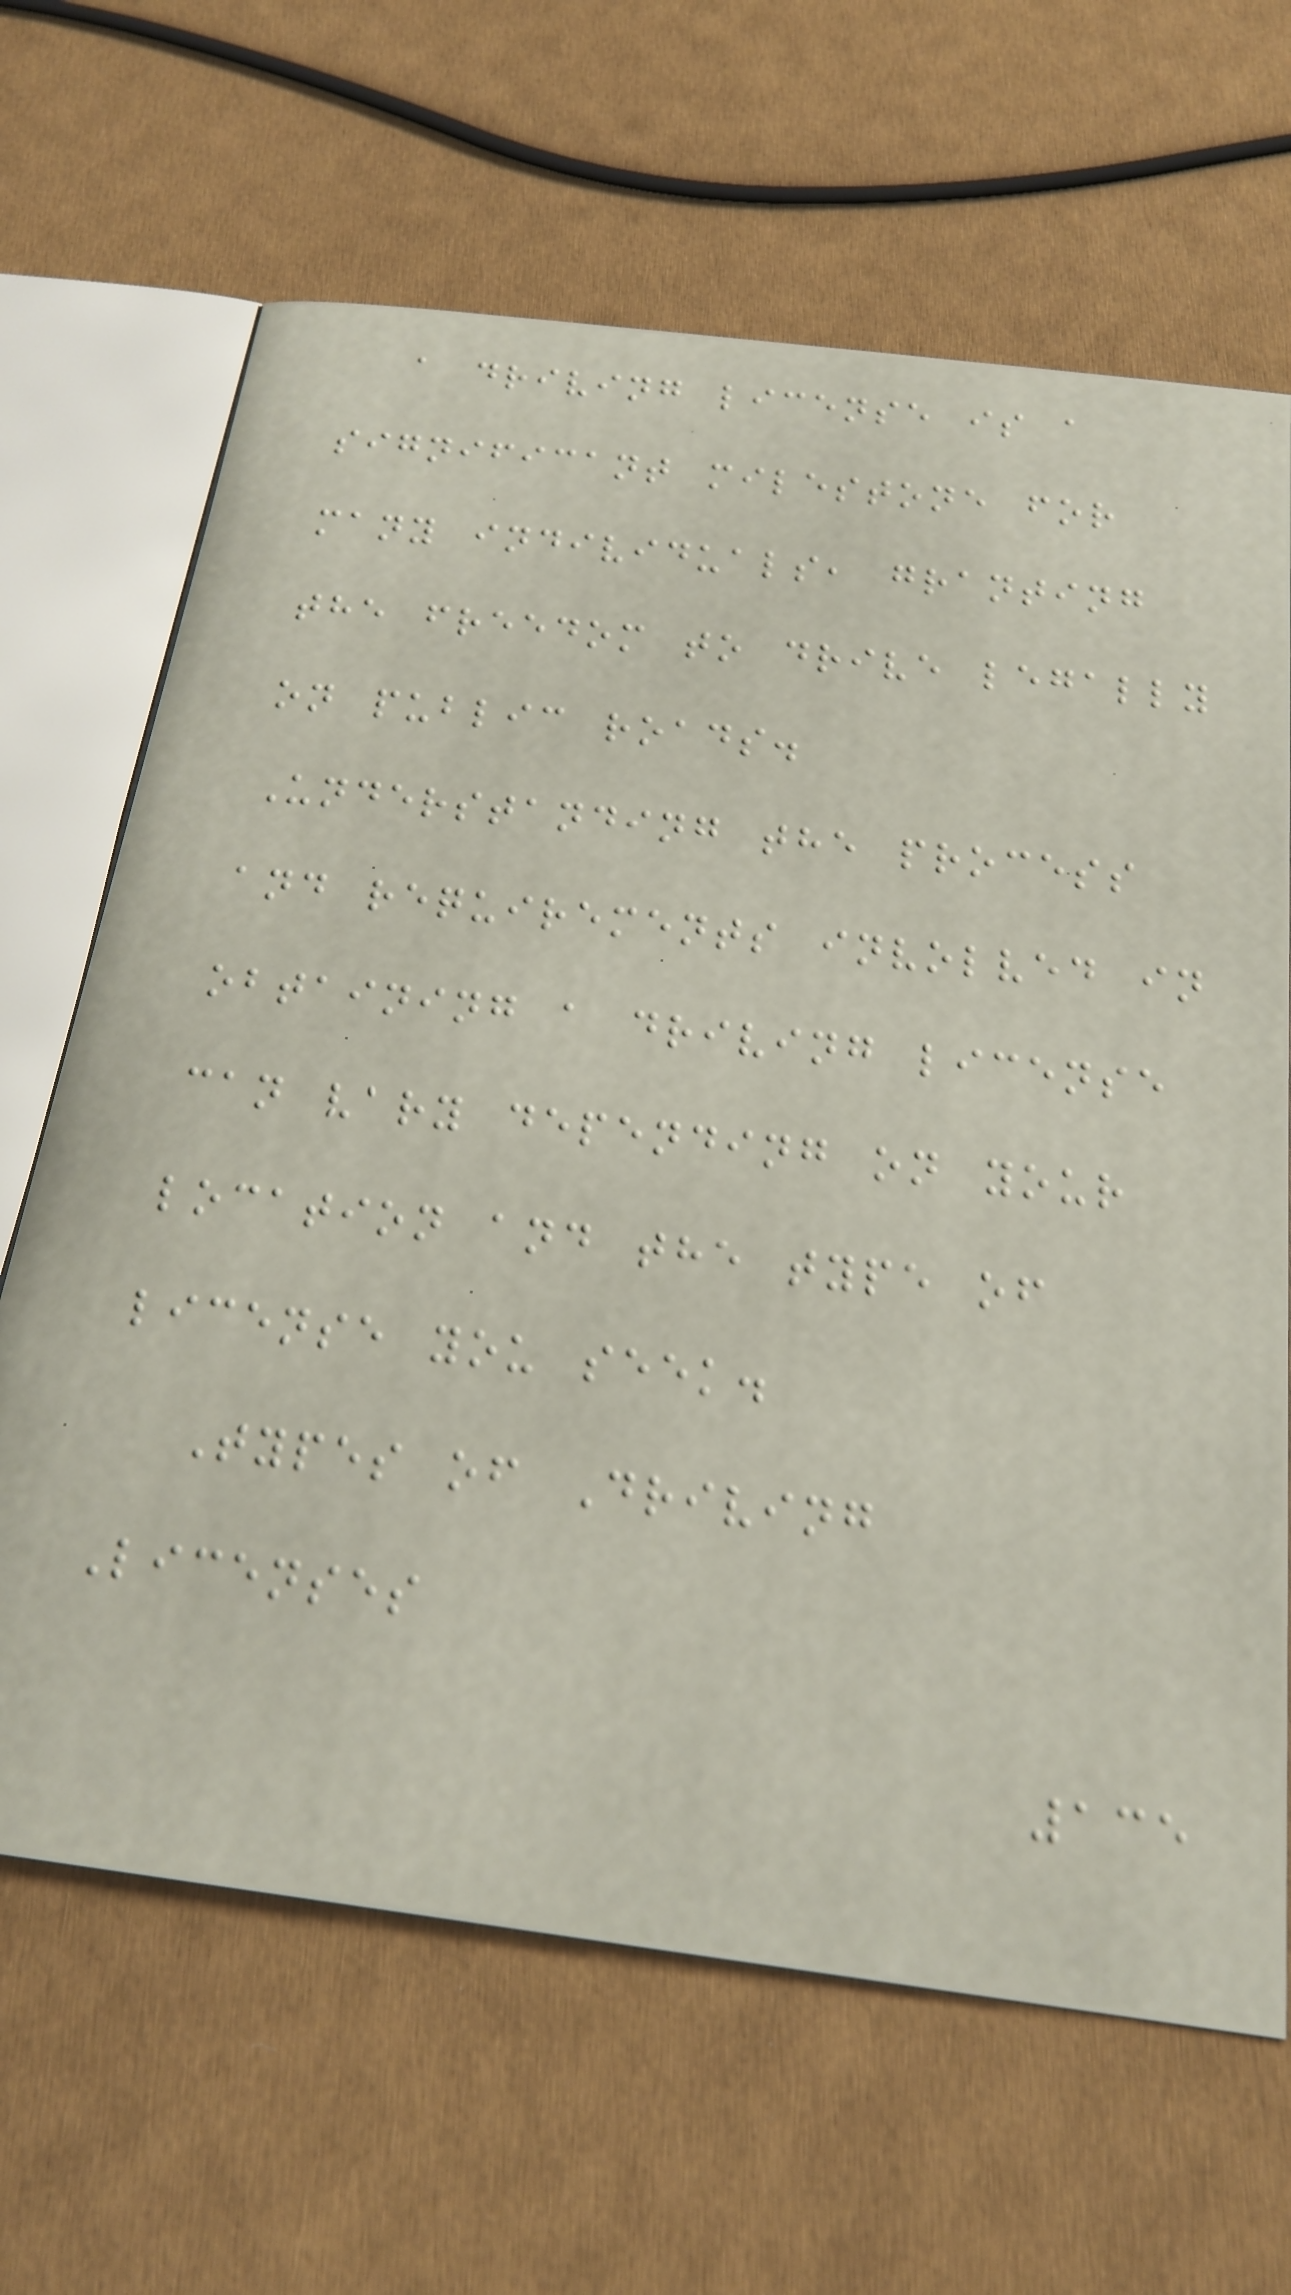a driving license is a
significant milestone for
many individuals, granting
the freedom to drive legally
on public roads.
Understanding the process
and requirements involved in
obtaining a driving license
can vary depending on your
location and the type of
license you seek.
Types of Driving
Licenses
135
